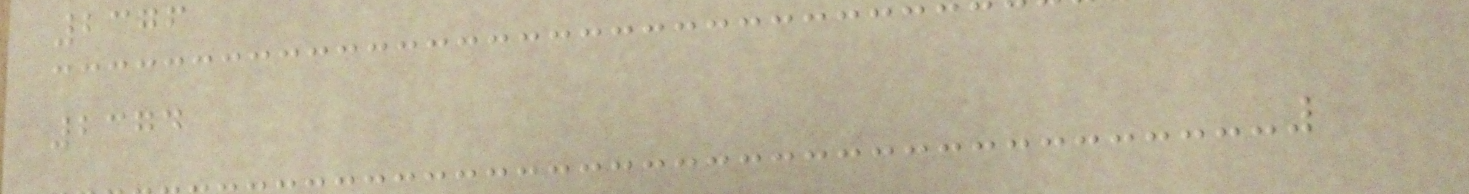2376
2374
